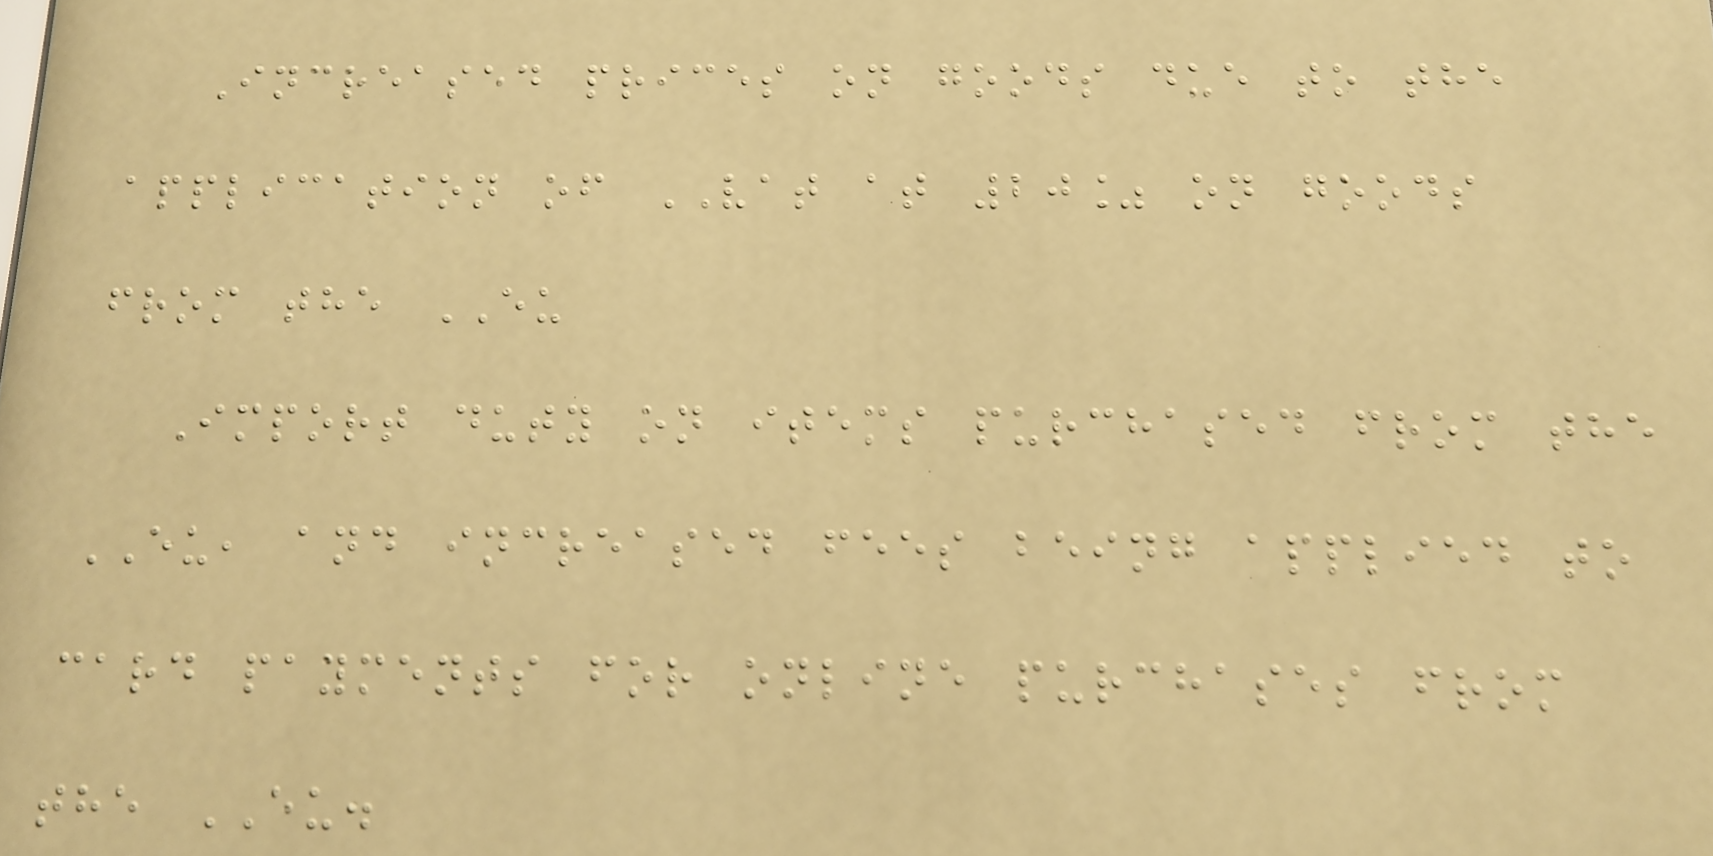Increased prices on goods due to the
application of VAT at 20% on goods
from the EU
Import duty on items purchased from the
EU, and increased fees being applied to
card payments for online purchases from
the EU.
